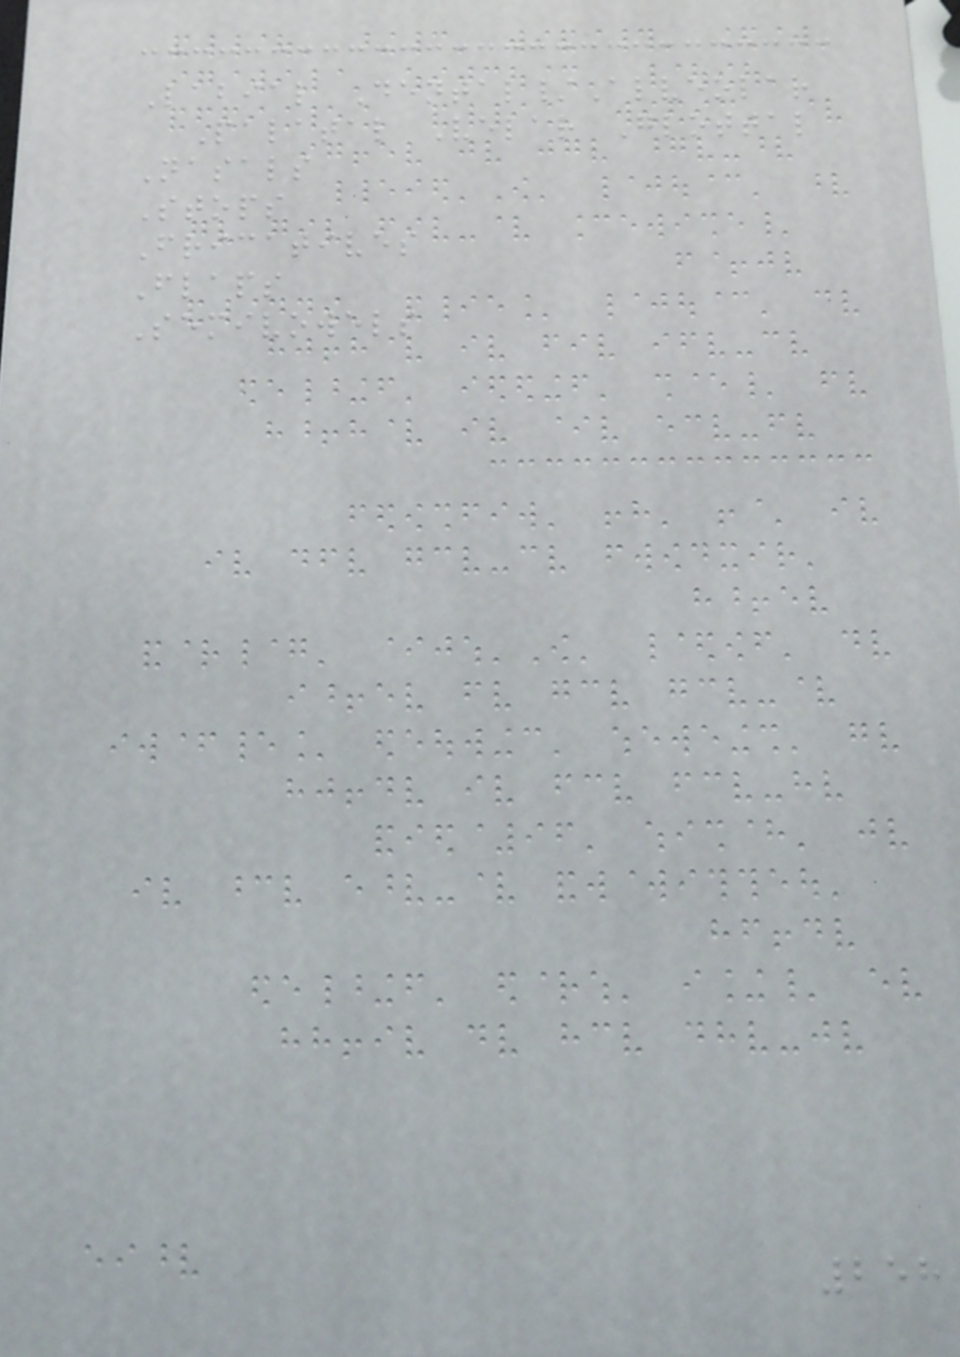Labial Dental/Alveolar
Palatal Velar Glottal
Nasals
Stops
Fricatives
Flaps
Semivowels
258
